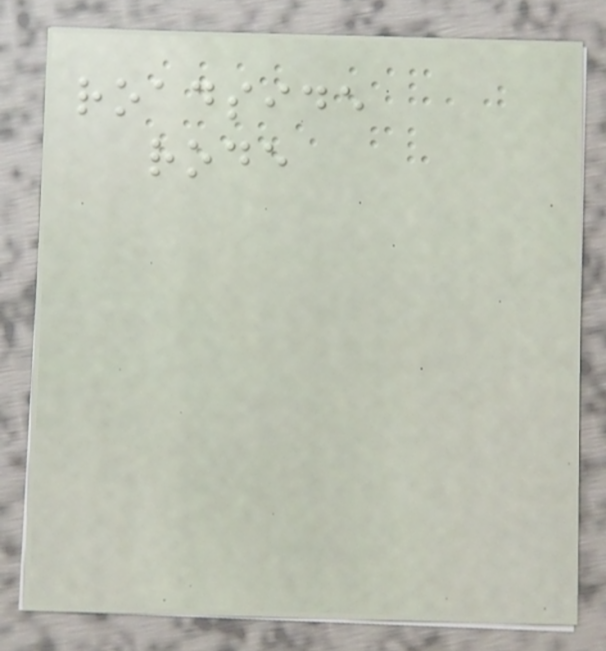roadside
rode
